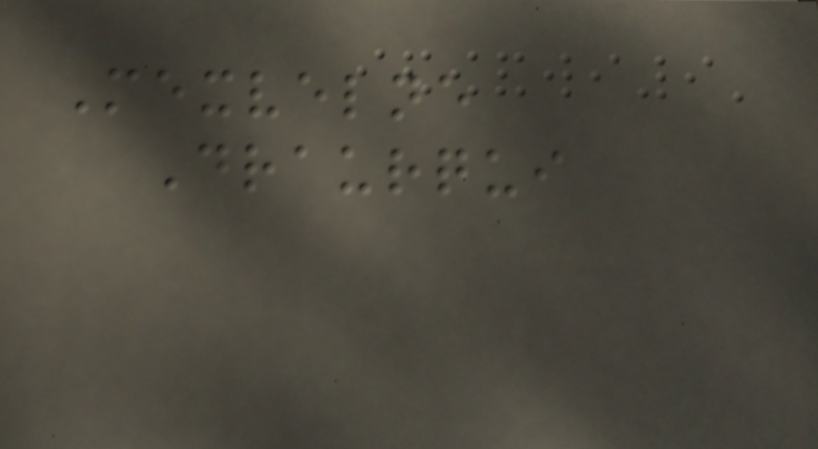Mexvelne
Draurqui
